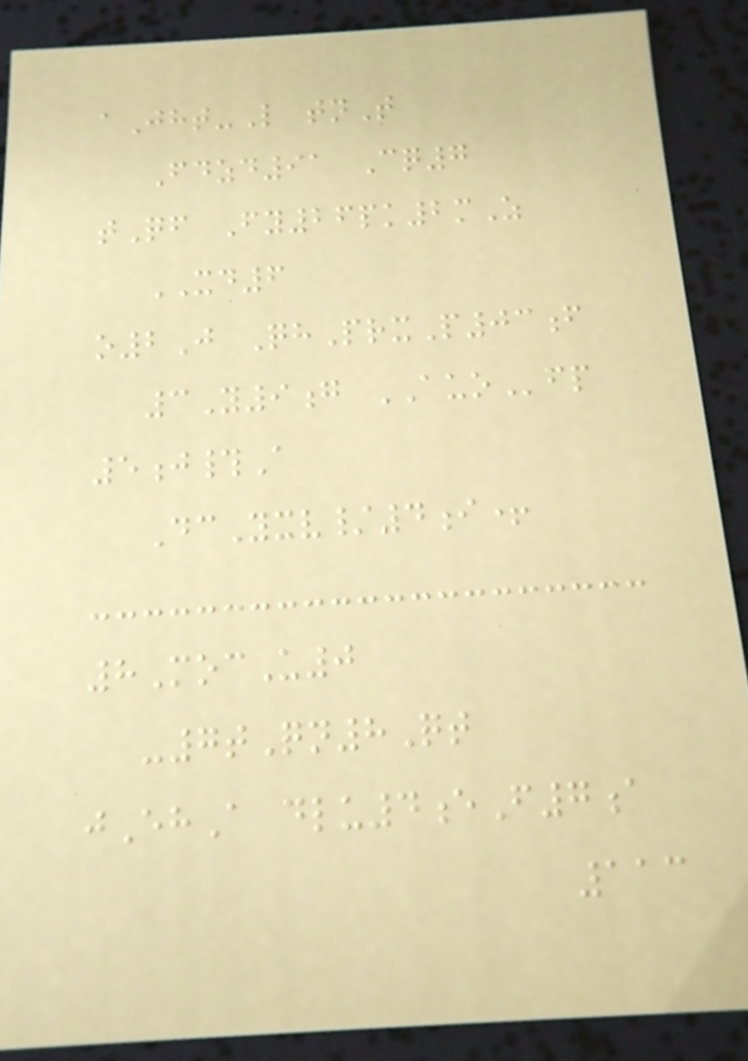aJht-L tnT
Fdzd91 Cq7
tQf Fy26pk2mZ
XD6
o2J QhPrxP03f
3Y9g AUOfp
5j#A
DcYxv/4i+
8MocU0
-7tQn8Qt
jEhA dlu4eF7a
113
